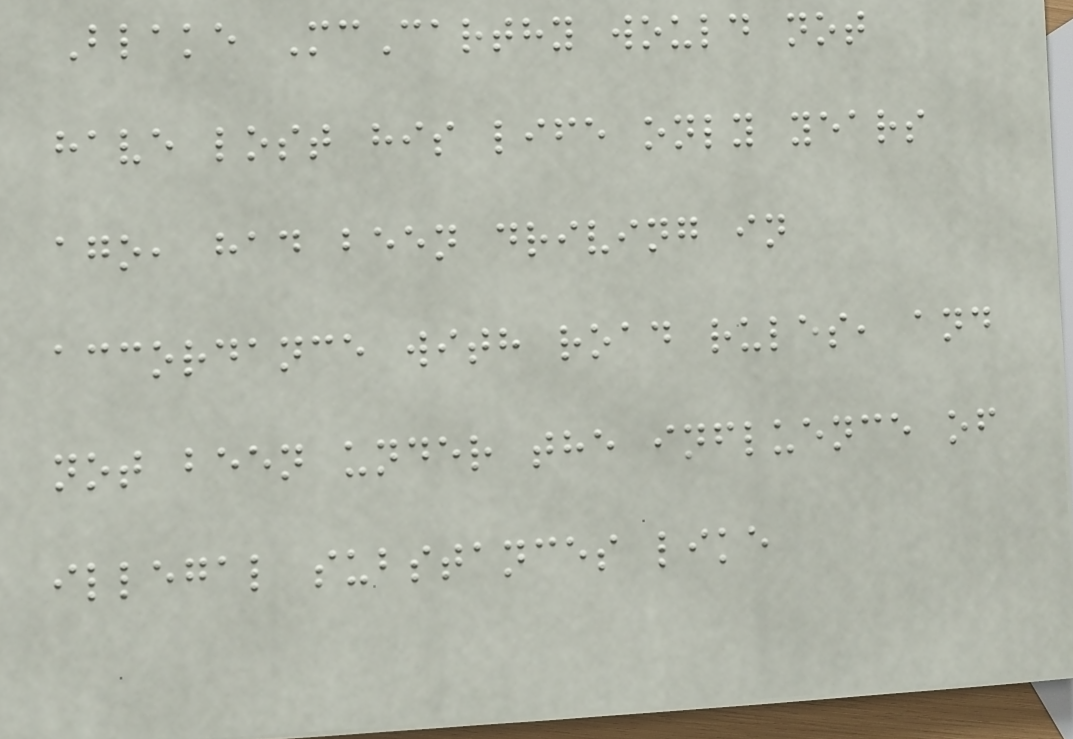Blake McCarthy would not
have lost his life only years
ago, had been driving in
accordance with road rules, and
not been under the influence of
illegal substances like
